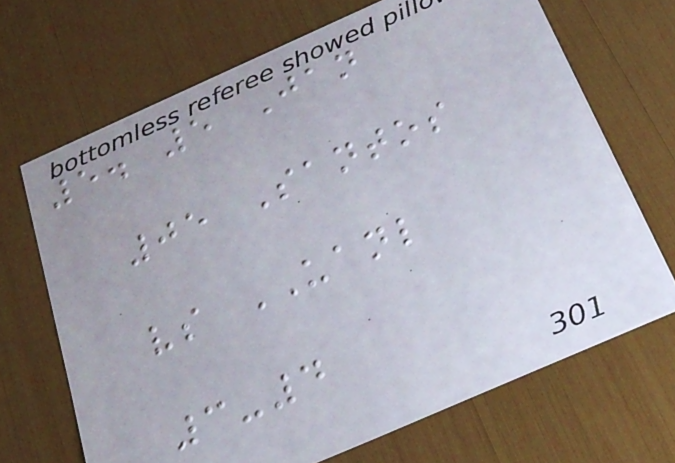5. 5 Jan
05 Santos
vs UANL
3-4
